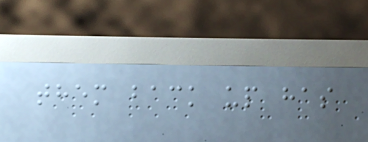them back up has
